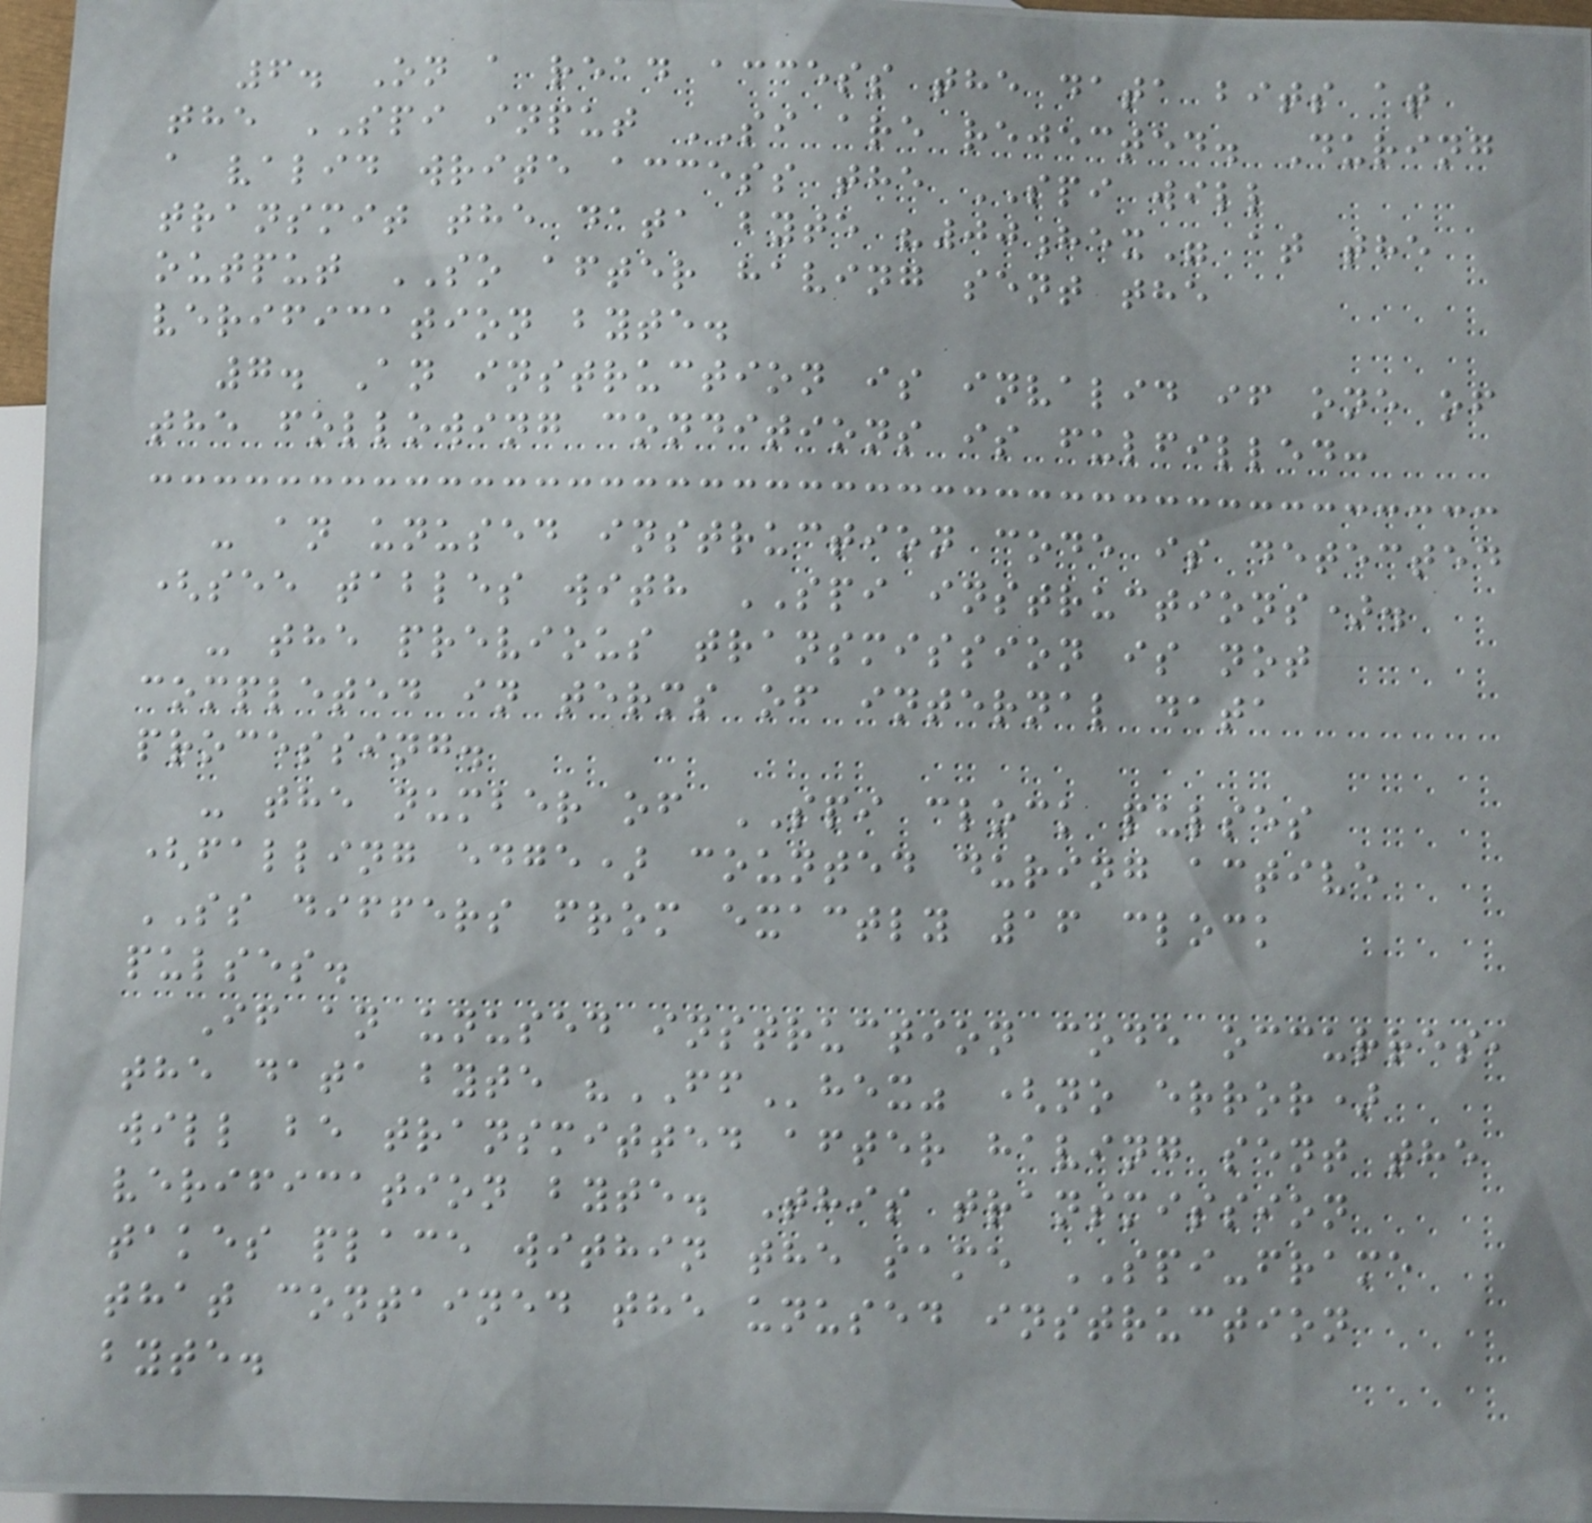6. On a read access the data bits at
the SPI input SI are rejected. During
a valid write access the SPI will
transmit the data byte "00hex" at the
output SO after having sent the
verification byte.
7. An instruction is invalid if one of
the following conditions is fulfilled:
- an unused instruction code is detected
(see tables with SPI instructions).
- the previous transmission is not
completed in terms of internal data
processing.
- the number of SPI clock pulses
(falling edge) counted during active
SS differs from exactly 16 clock
pulses.
If an unused instruction code occurres,
the data byte "FFhex" (no error)
will be transmitted after having sent the
verification byte. This transmission
takes place within the same SPI-frame
that contained the unused instruction
byte.
